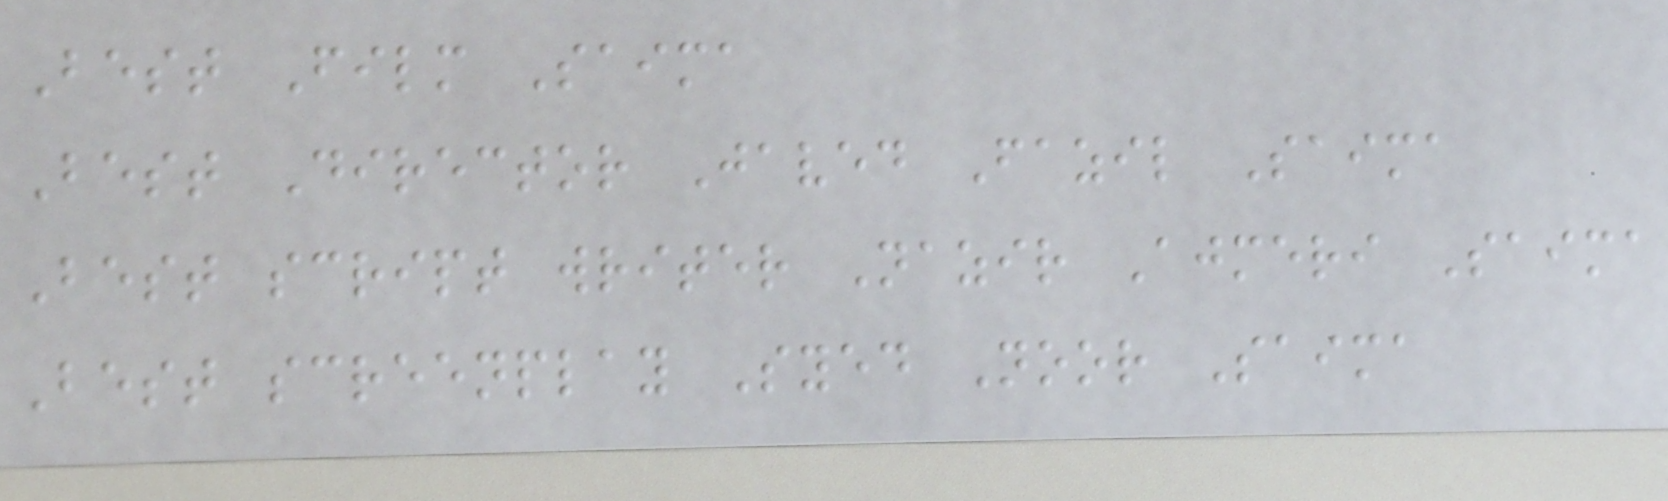Best Film Saima
Best Director Javed Fazil Saima
Best script writer Nazir Ajmeri Saima
Best screenplay Syed Noor Saima
